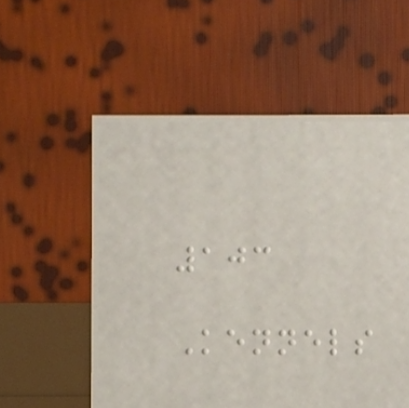103
Kennels
